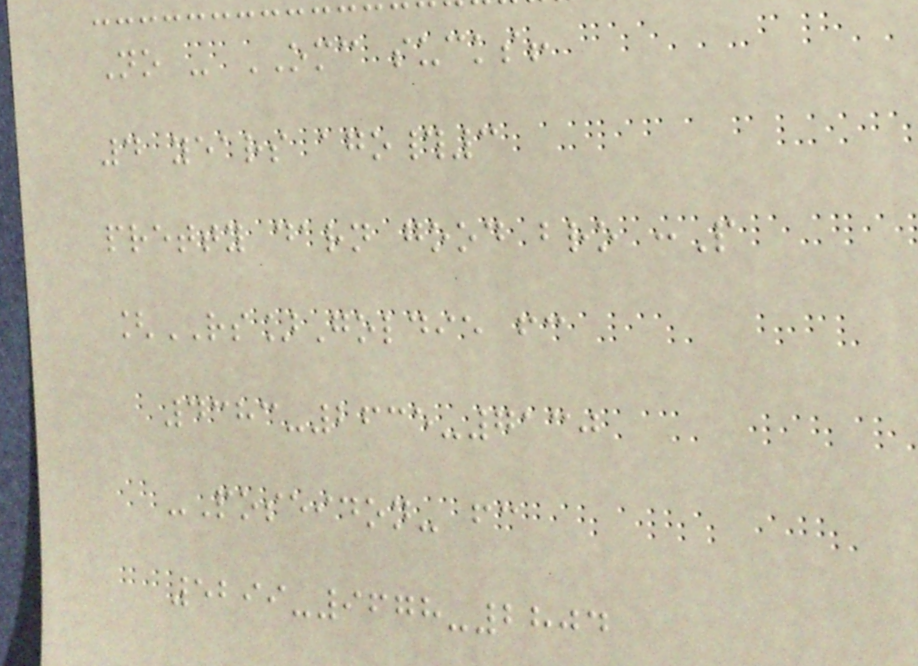No - OMC sucks!
4 years ago#3
pretty darn good bro :P
[RS]Goldie fc
4383-2635-7130
-Poseidon- fc
5299-9678-2804
